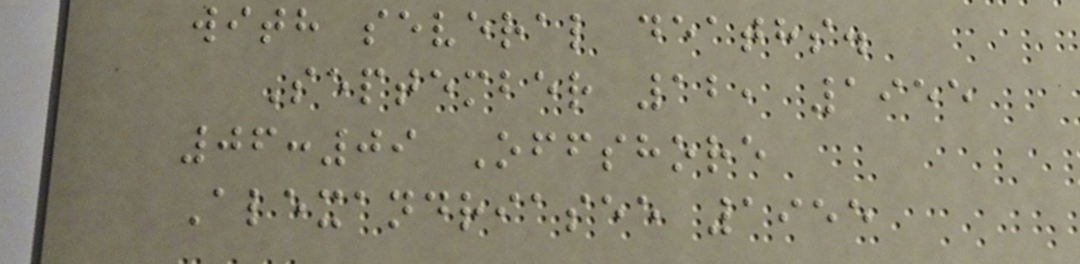with several deaths.
September 12, 1955
06:09 Offshore
Alexandriasee 1955
